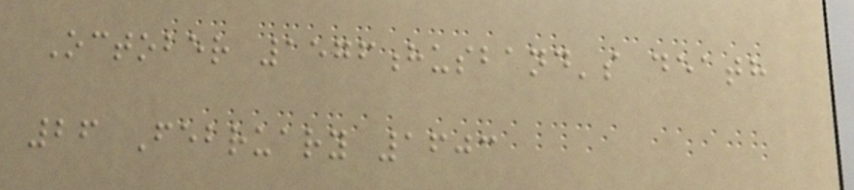October 1576husband's death
26 February 1603
